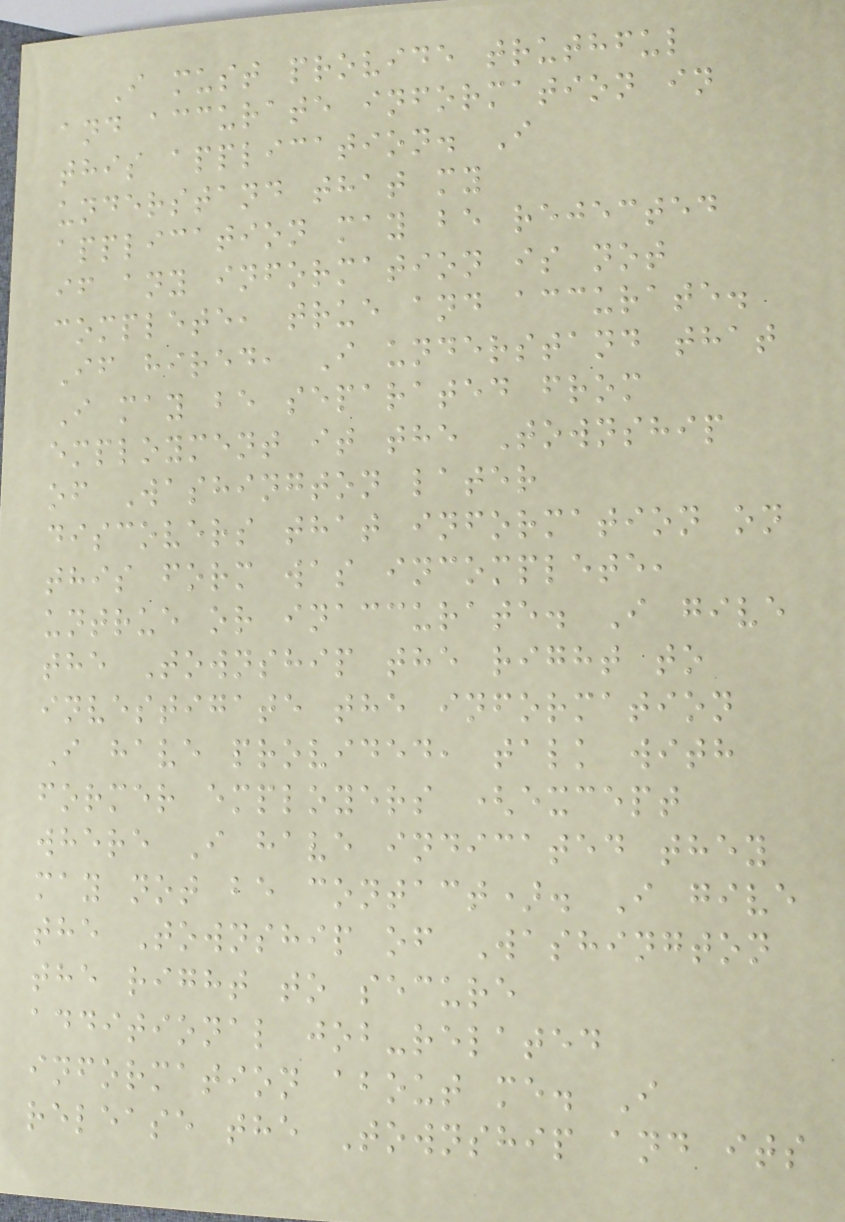I must provide truthful
and accurate information in
this application. I
understand that my
application may be rejected
if any information is not
complete, true and accurate.
If hired, I understand that
I may be separated from
employment it the Township
of Washington later
discovers that information on
this form was incomplete,
untrue or inaccurate. I give
the Township the right to
investigate the information
I have provided, talk with
former employers (except
where I have indicated they
may not be contact). I give
the Township of Washington
the right to secure
additional job-related
information about me. I
release the Township and its
